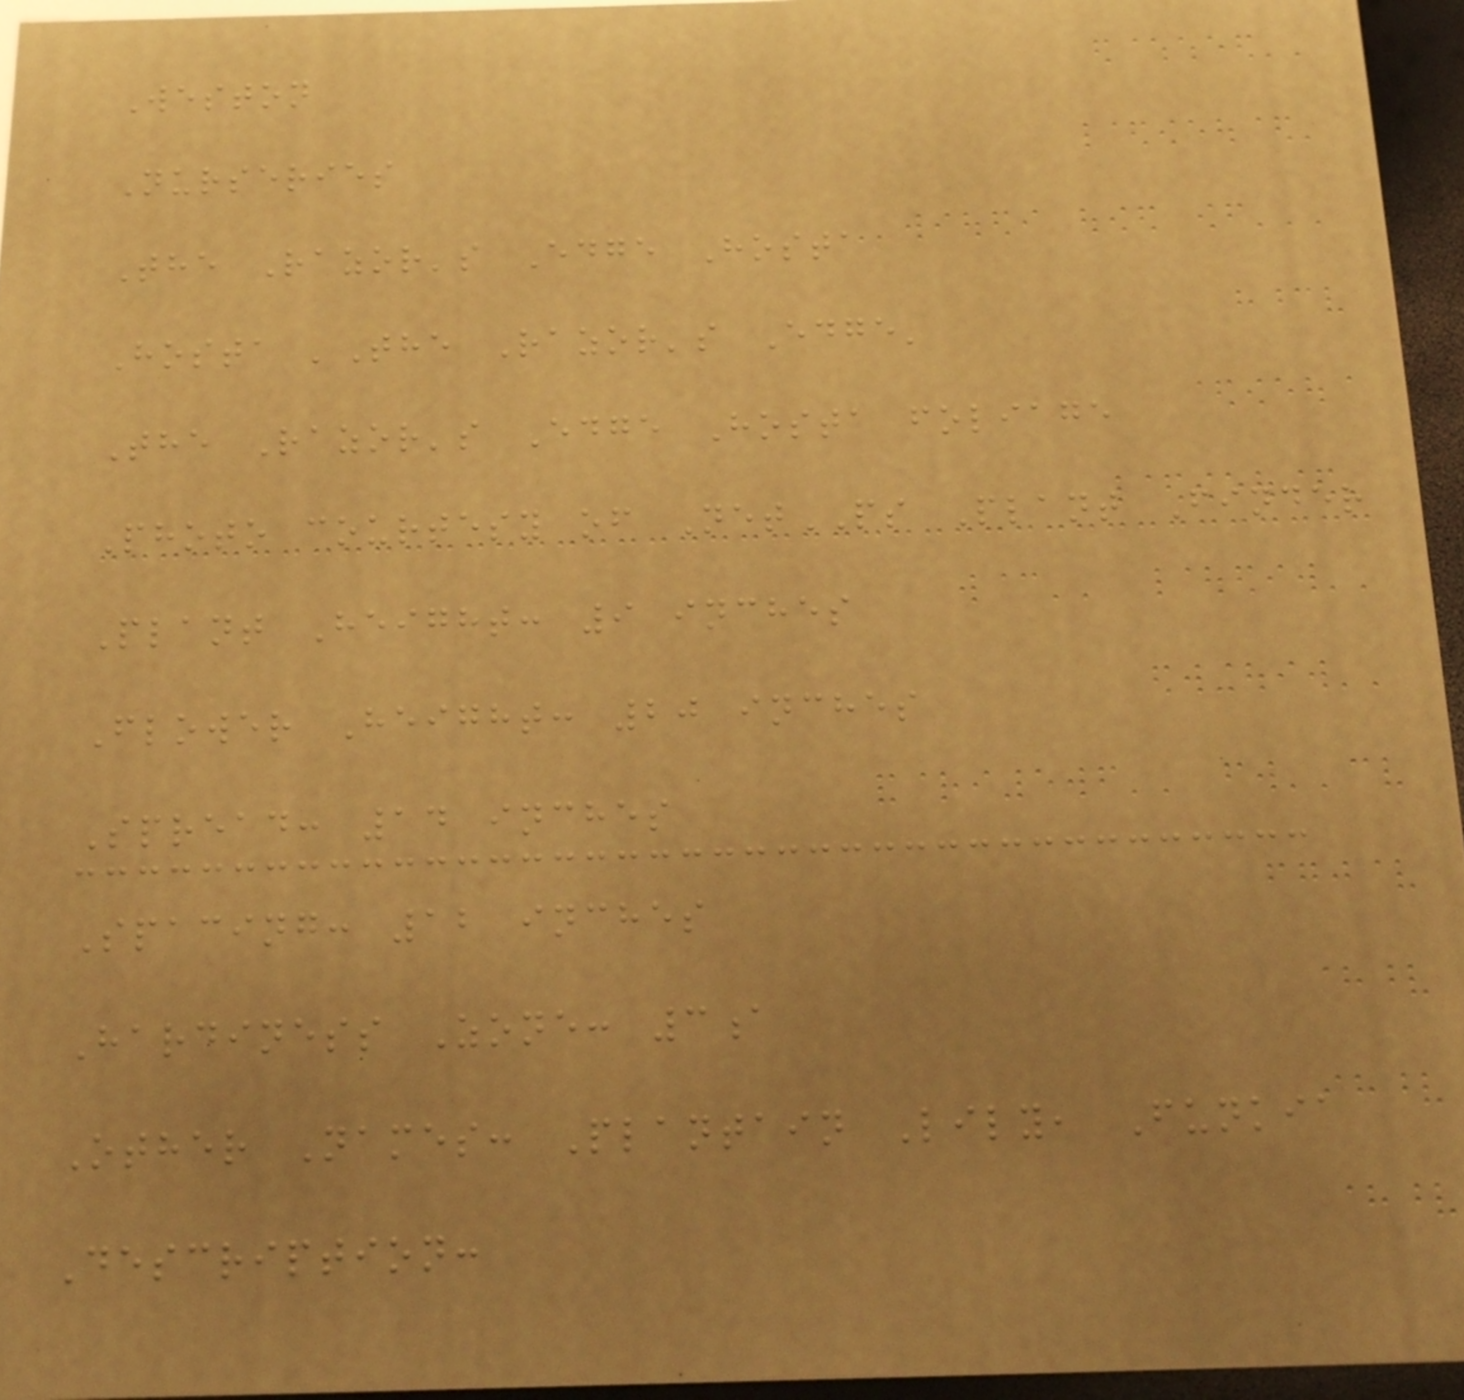Weston
Nurseries
The Razor's Edge Hosta
Hosta 'The Razor's Edge'
The Razor's Edge Hosta foliage
Photo courtesy of NetPS Plant Finder
Plant Height: 9 inches
Flower Height: 20 inches
Spread: 14 inches
Spacing: 12 inches
Hardiness Zone: 3a
Other Names: Plantain Lily, Funkia
Description:
